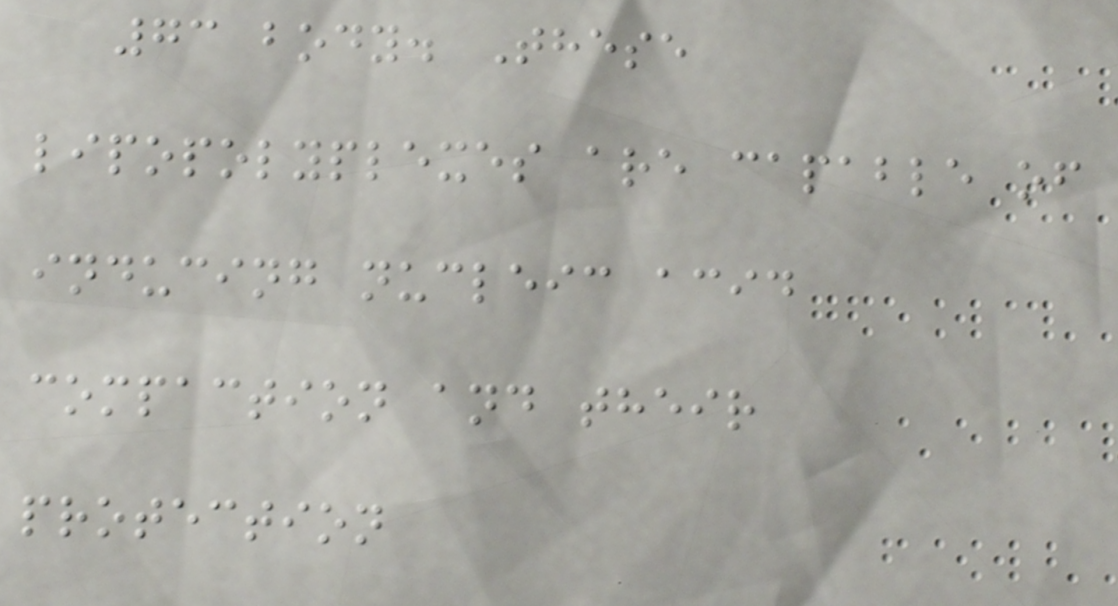73 body. These
lipopolyplexes are capable of
inducing nucleic acid
compaction and their
protection
